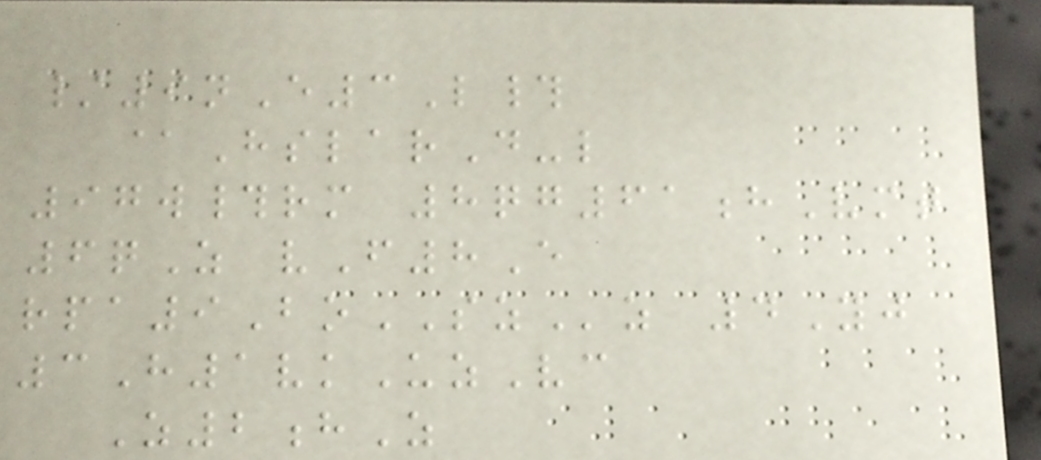/9nE3L#
@HslarD-l
97w#rm 8qg61hVmt
6qZ vF8E
rpa9BoSZz 4Yj
3H1vkUzVc
Z2hZ
